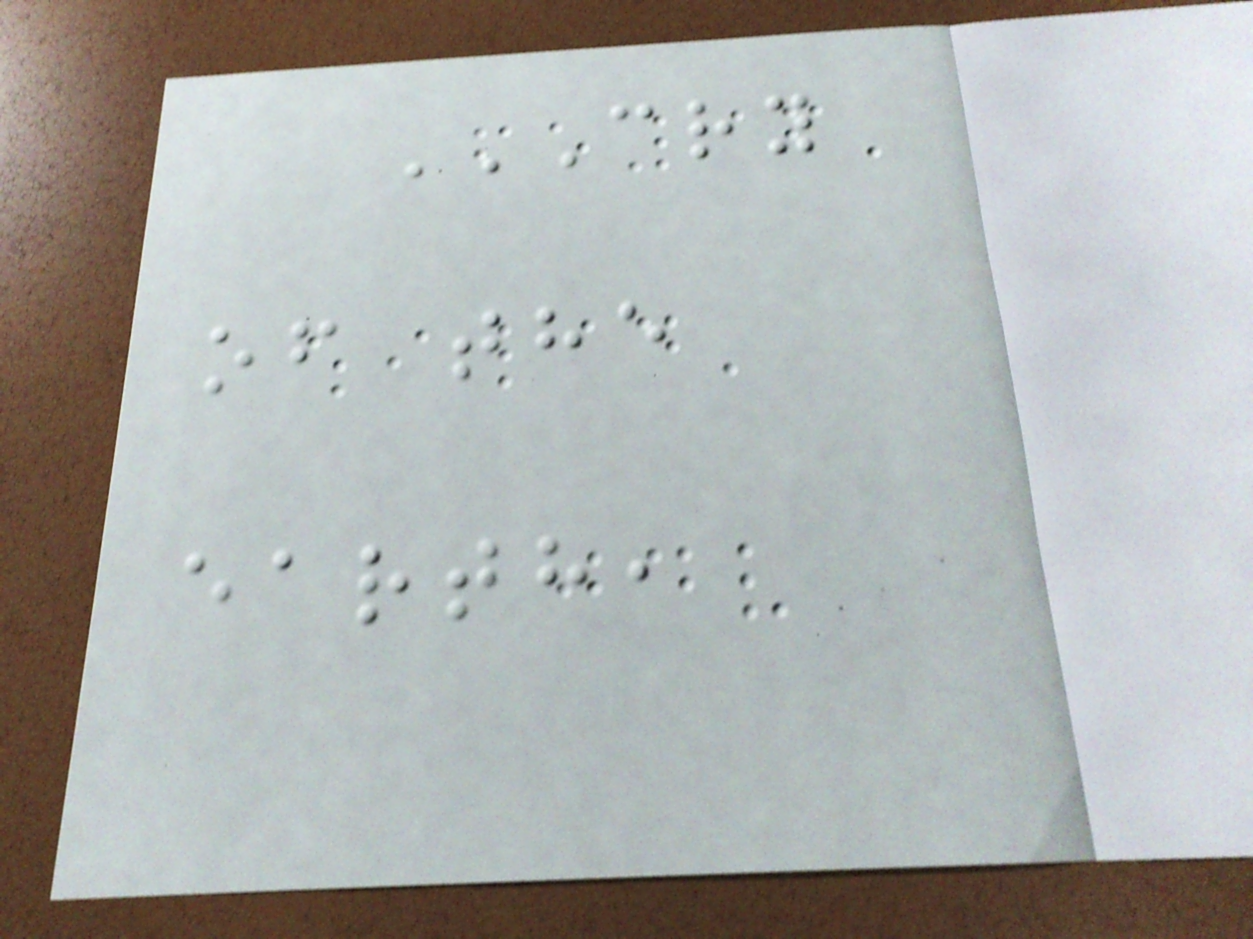CRY
OF THE
EARTH,
